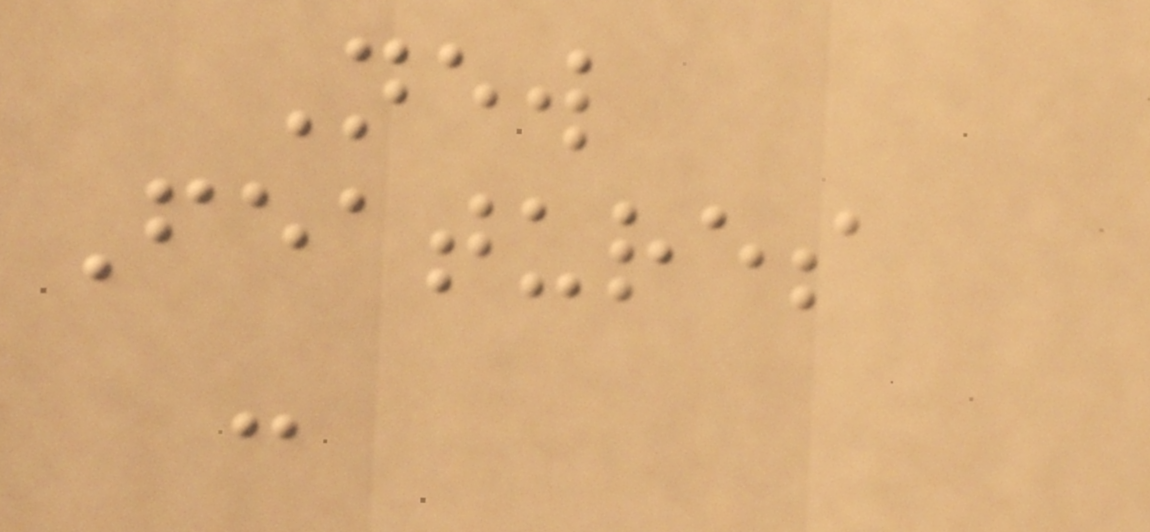New
Features
-
